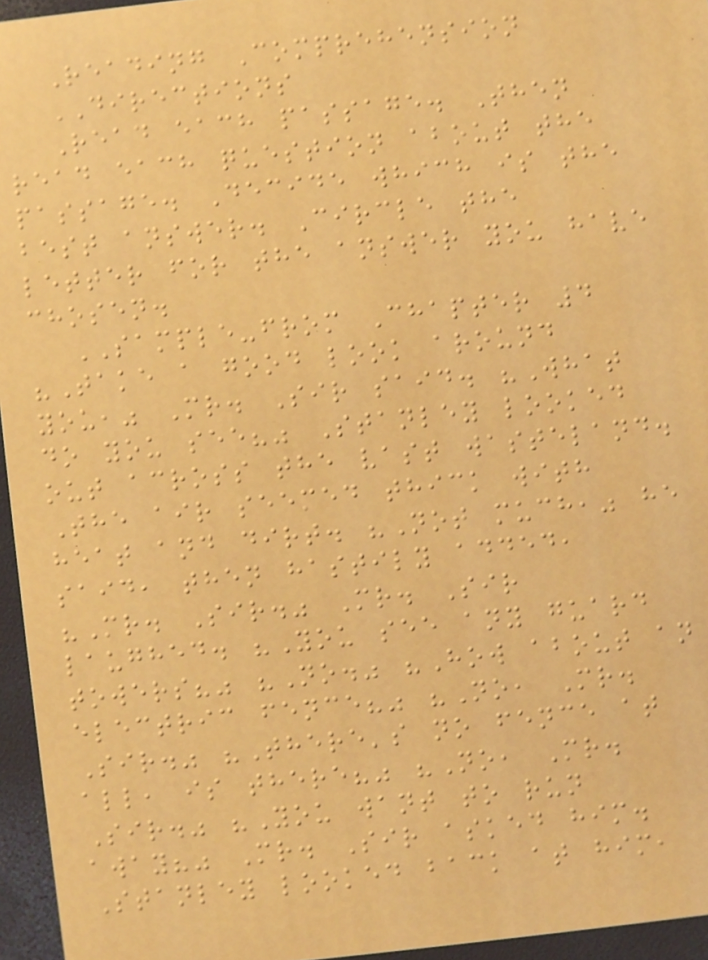Reading Comprehension
DIRECTIONS
Read each passage. Then
read each question about the
passage. Decide which is the
best answer. Circle the
letter for the answer you have
chosen.
SAMPLE-from Chapter 4
"Take a good look around
you," Mr. Sir said. "What
do you see?" Stanley looked
out across the vast wasteland.
The air seemed thick with
heat and dirt. "Not much," he
said, then hastily added,
"Mr. Sir." Mr. Sir
laughed. "You see any guard
towers?" "No." "How about an
electric fence?" "No, Mr.
Sir." "There's no fence at
all, is there?" "No, Mr.
Sir." "You want to run
away?" Mr. Sir asked him.
Stanley looked back at him,
